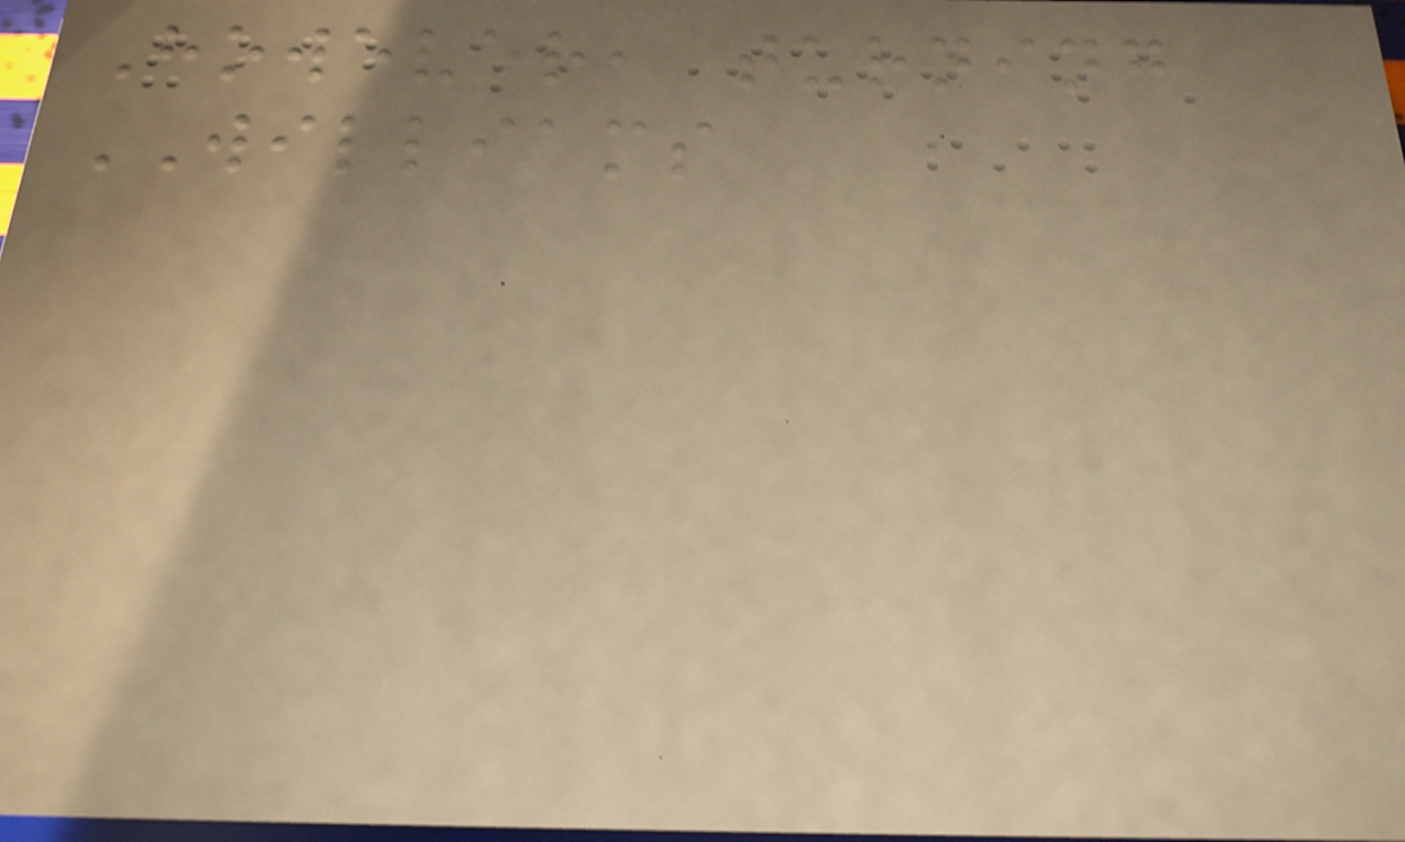However, turning
WILLIAMS
